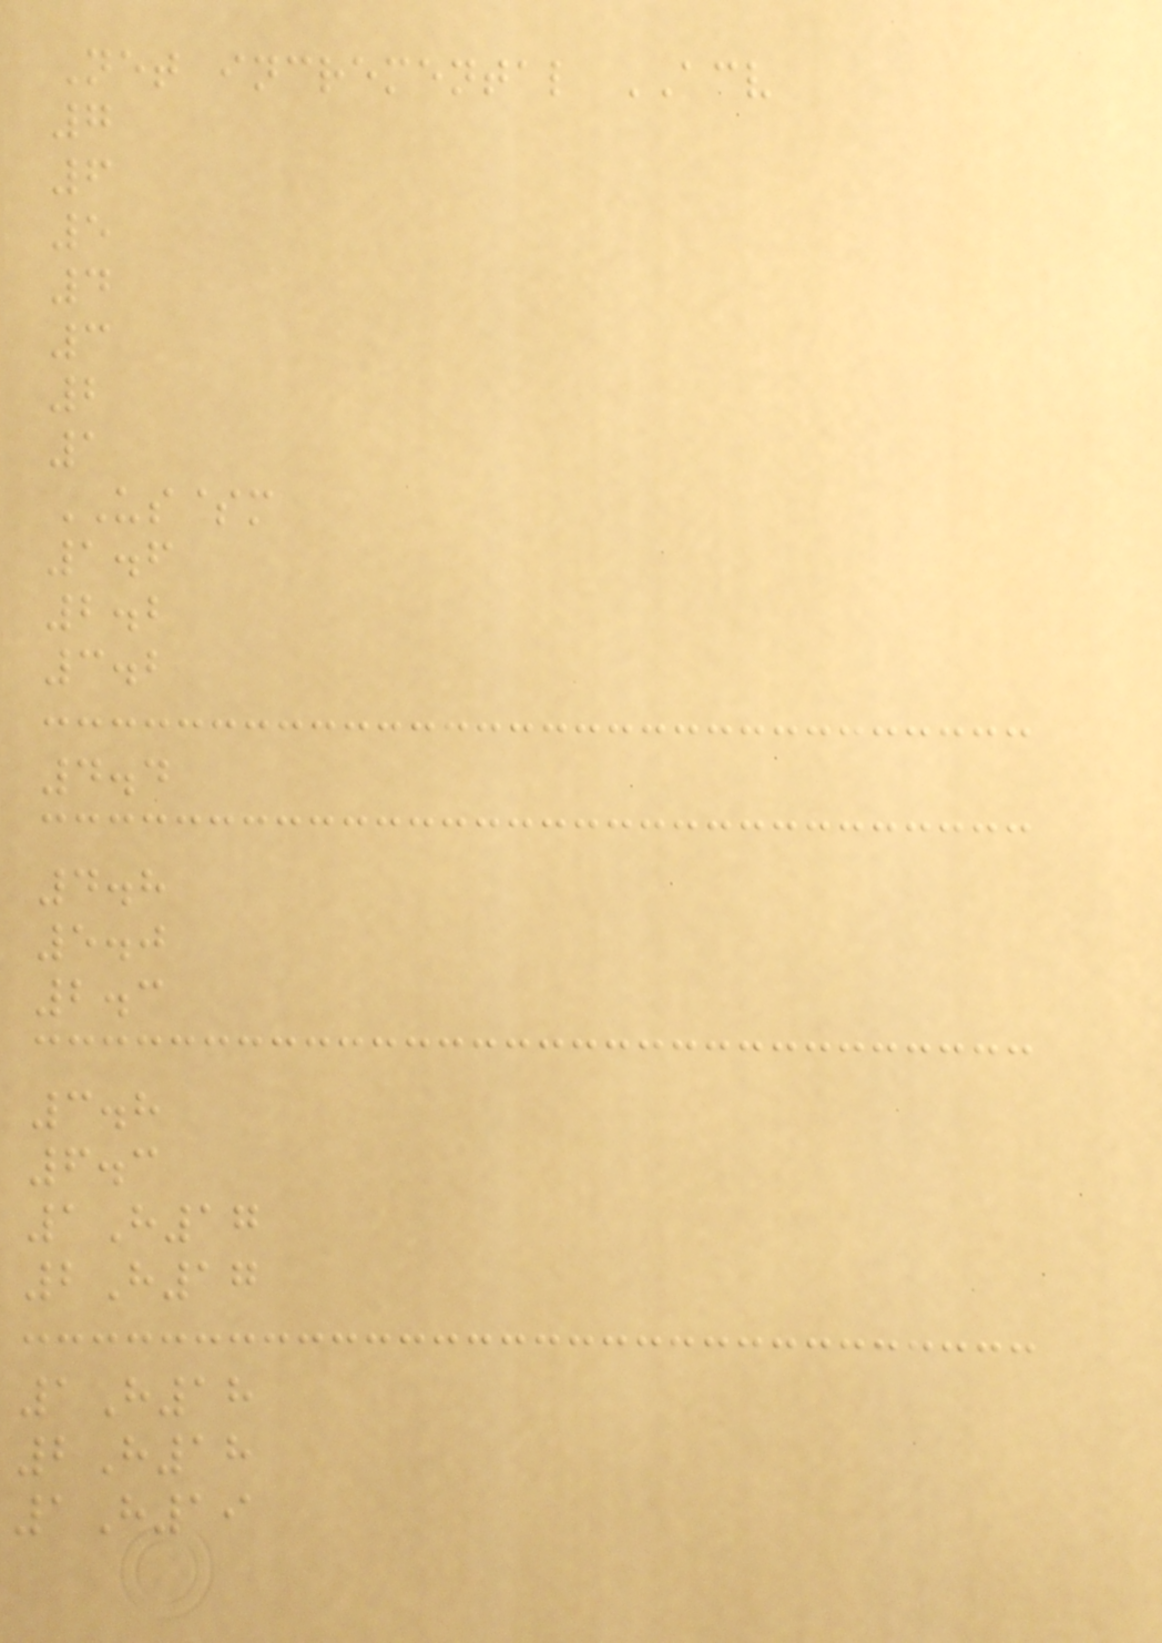Net incremental ACV
7
6
5
4
3
2
1
US$m
1.6
2.2
3.2
4.4
4.8
5.0
2.3
3.8
6.3
1H17
2H17
1H18
2H18
1H19
